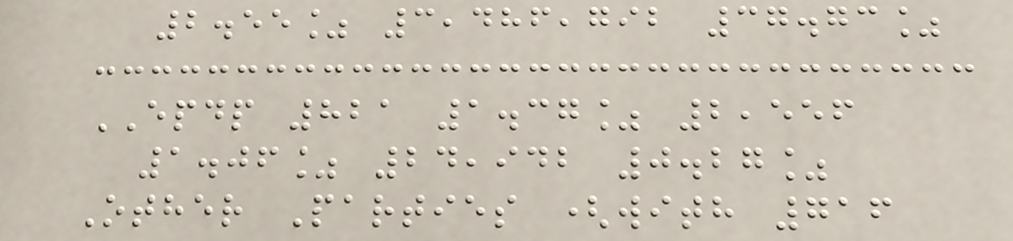2.55% 3,486,792 37.73%
EPDP 821 1.37% 2,556
1.06% 24,942 0.27%
Other Parties (with 716
